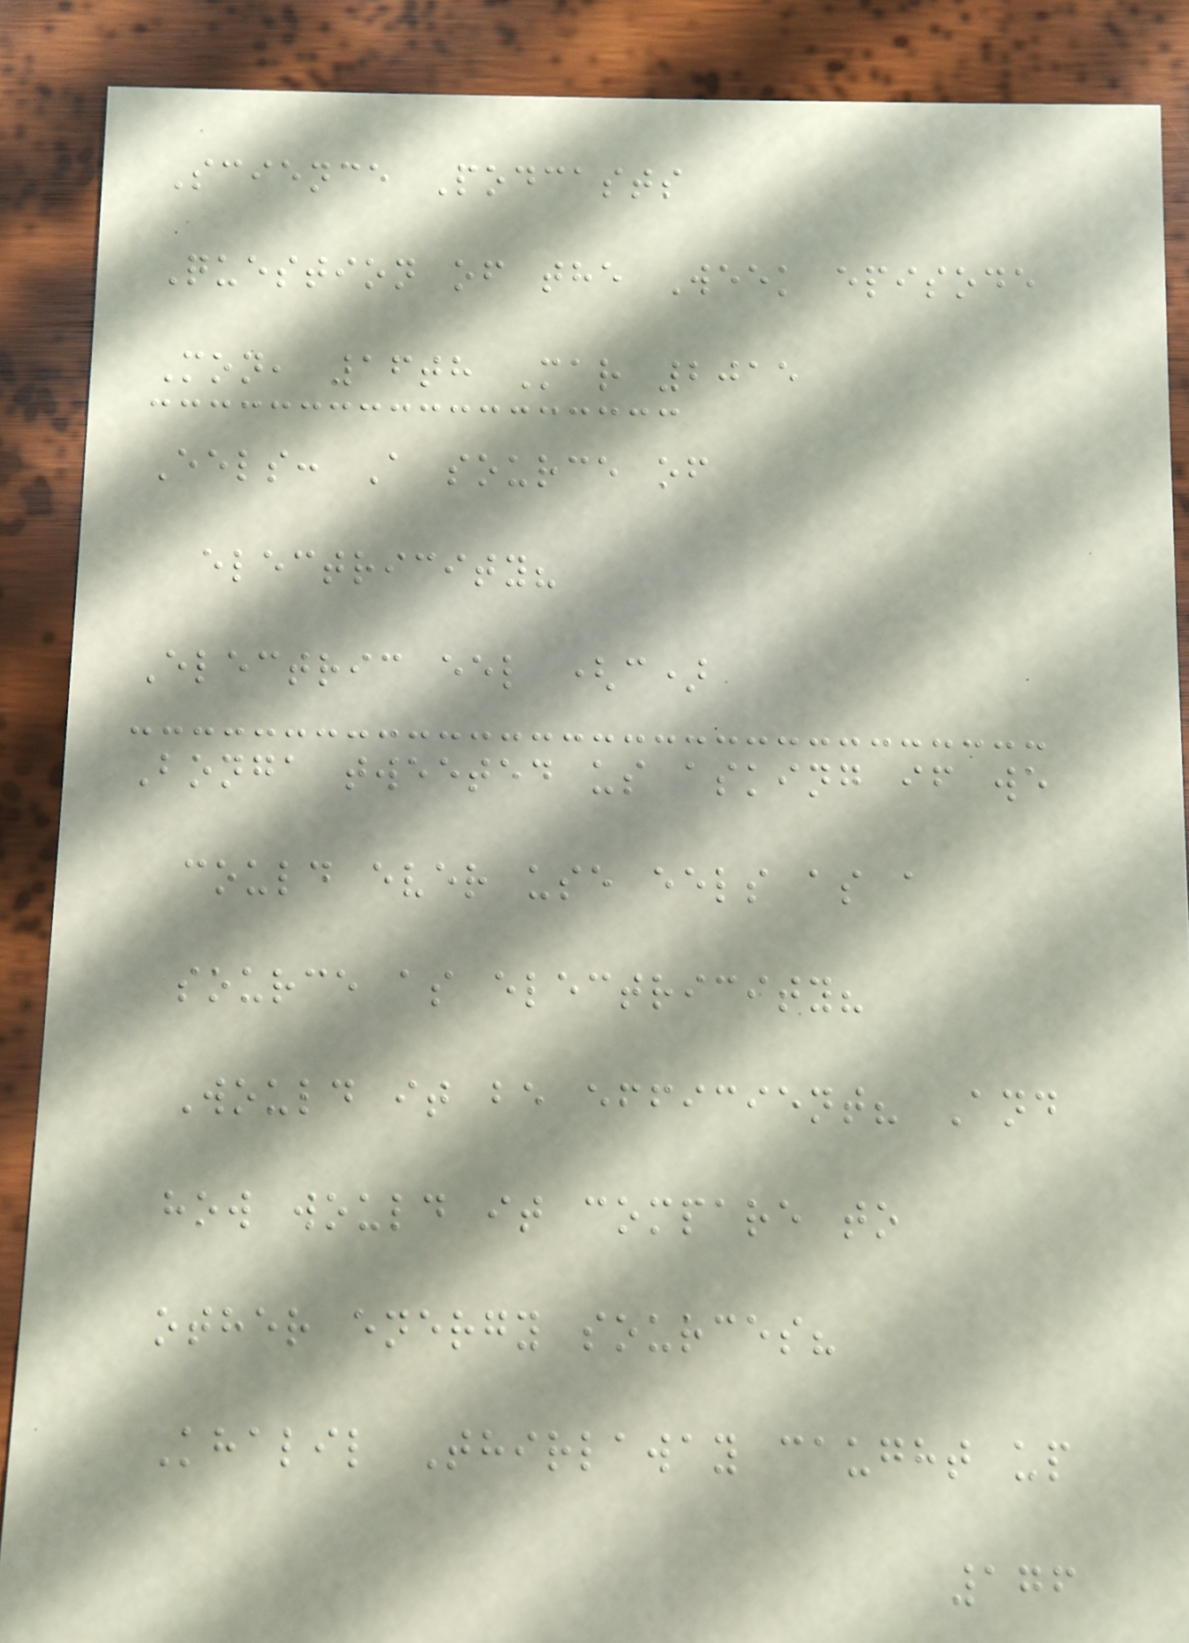Science Podcasts
Question of the Week episode
Mon, 16th Mar 2015
Eels: A source of
electricity?
Electric eel (c)
Bonga tweeted us asking if we
could ever use eels as a
source as electricity?
Would it be efficient? And
how would it compare to
other energy sources?
Khalil Thirlaway caught up
176
